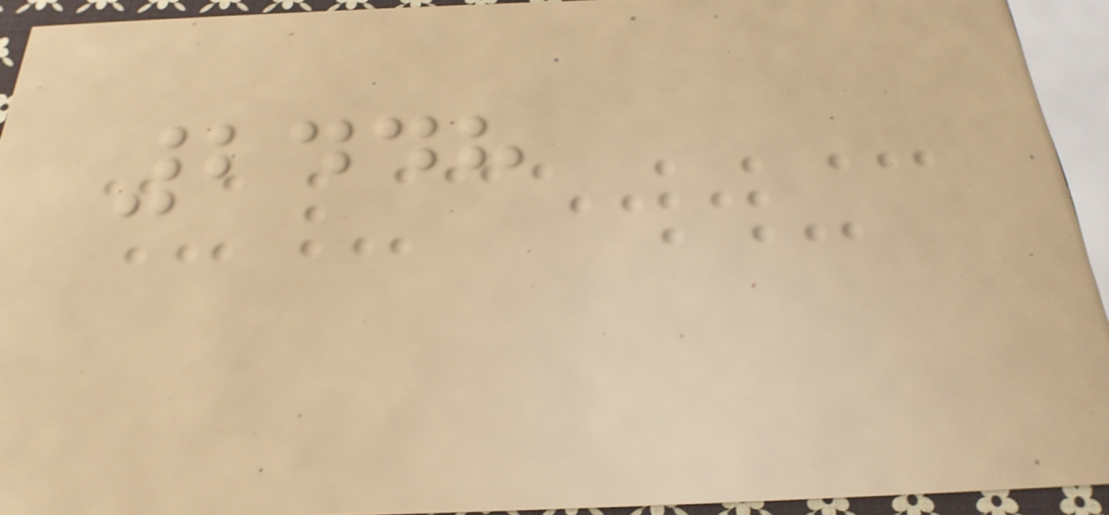2448
